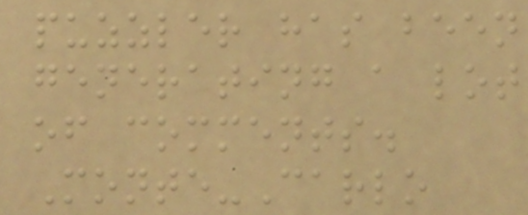puzzler has been
generating a lot
of comments.
Monte-Carlo
